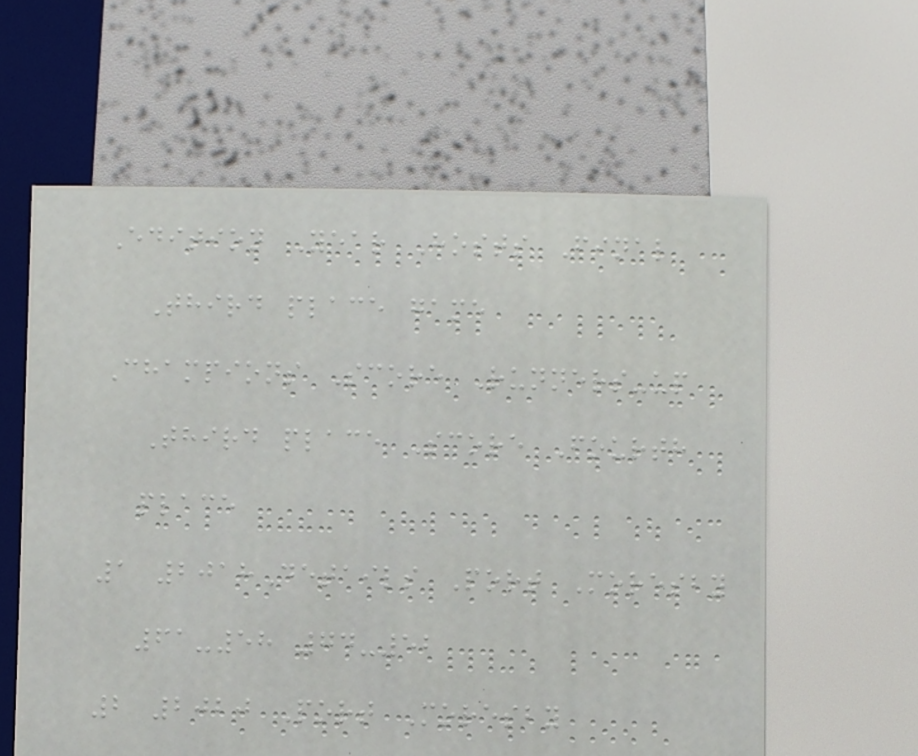Edition Year Hosts Final
Third place game
Champions Score Runners-up
Third place Score Fourth
place
1 2018Details Port Moresby
61-58 74-52
2 2020 Port Moresby
